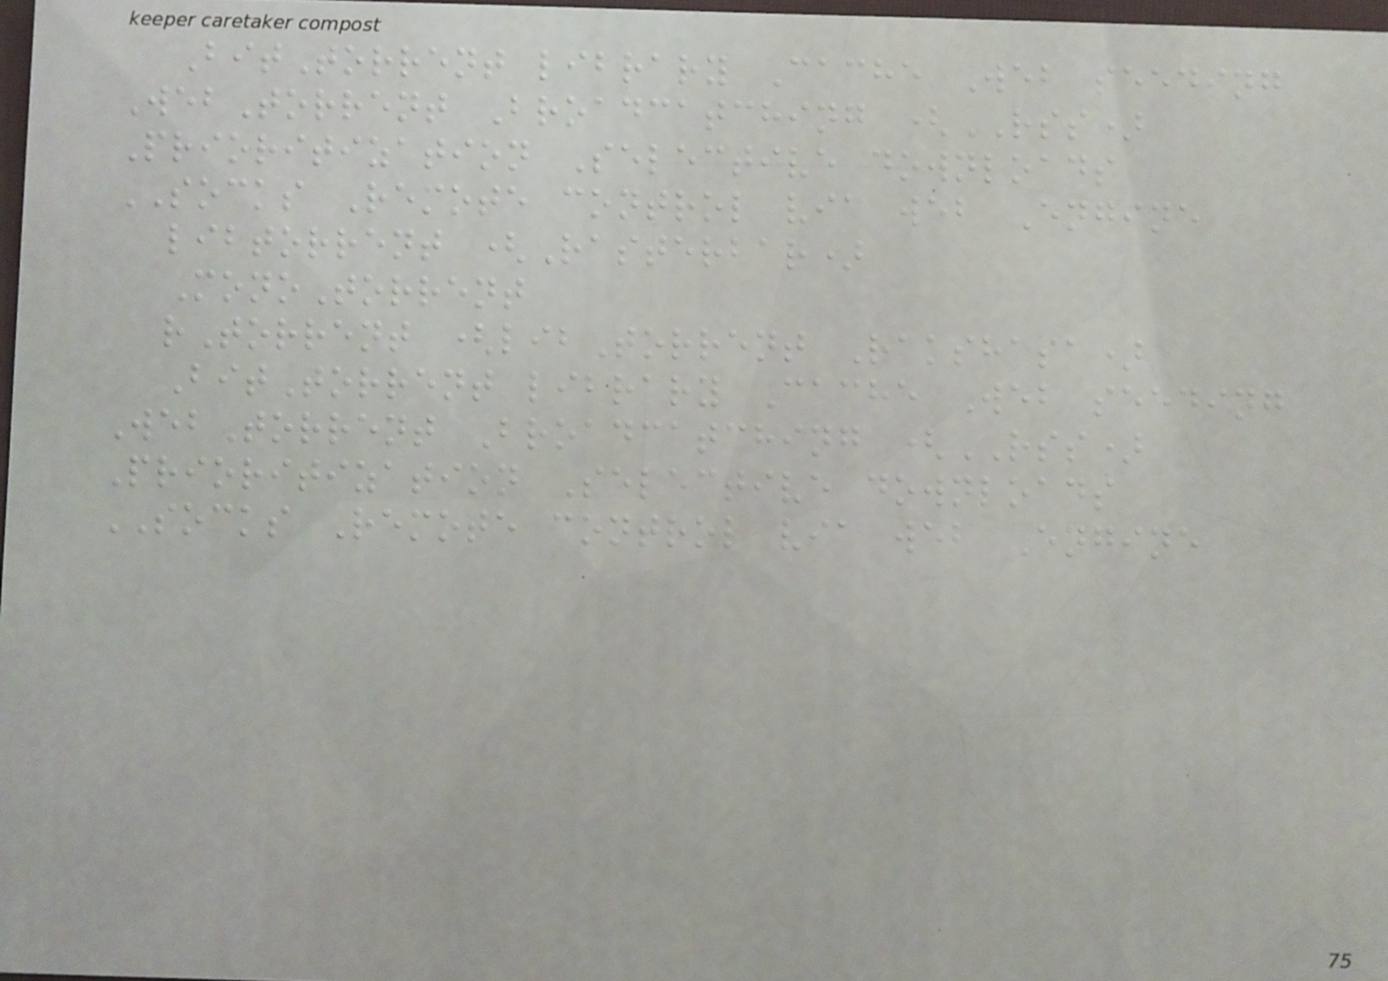BitTorrent library Cache Web seeding
WebTorrent Broadcatching (RSS)
Prioritization Selective downloads
SOCKS Remote control via web Engine
libtorrent (Rasterbar)
MonoTorrent
rTorrent (libTorrent Rakshasa)
BitTorrent library Cache Web seeding
WebTorrent Broadcatching (RSS)
Prioritization Selective downloads
SOCKS Remote control via web Engine
